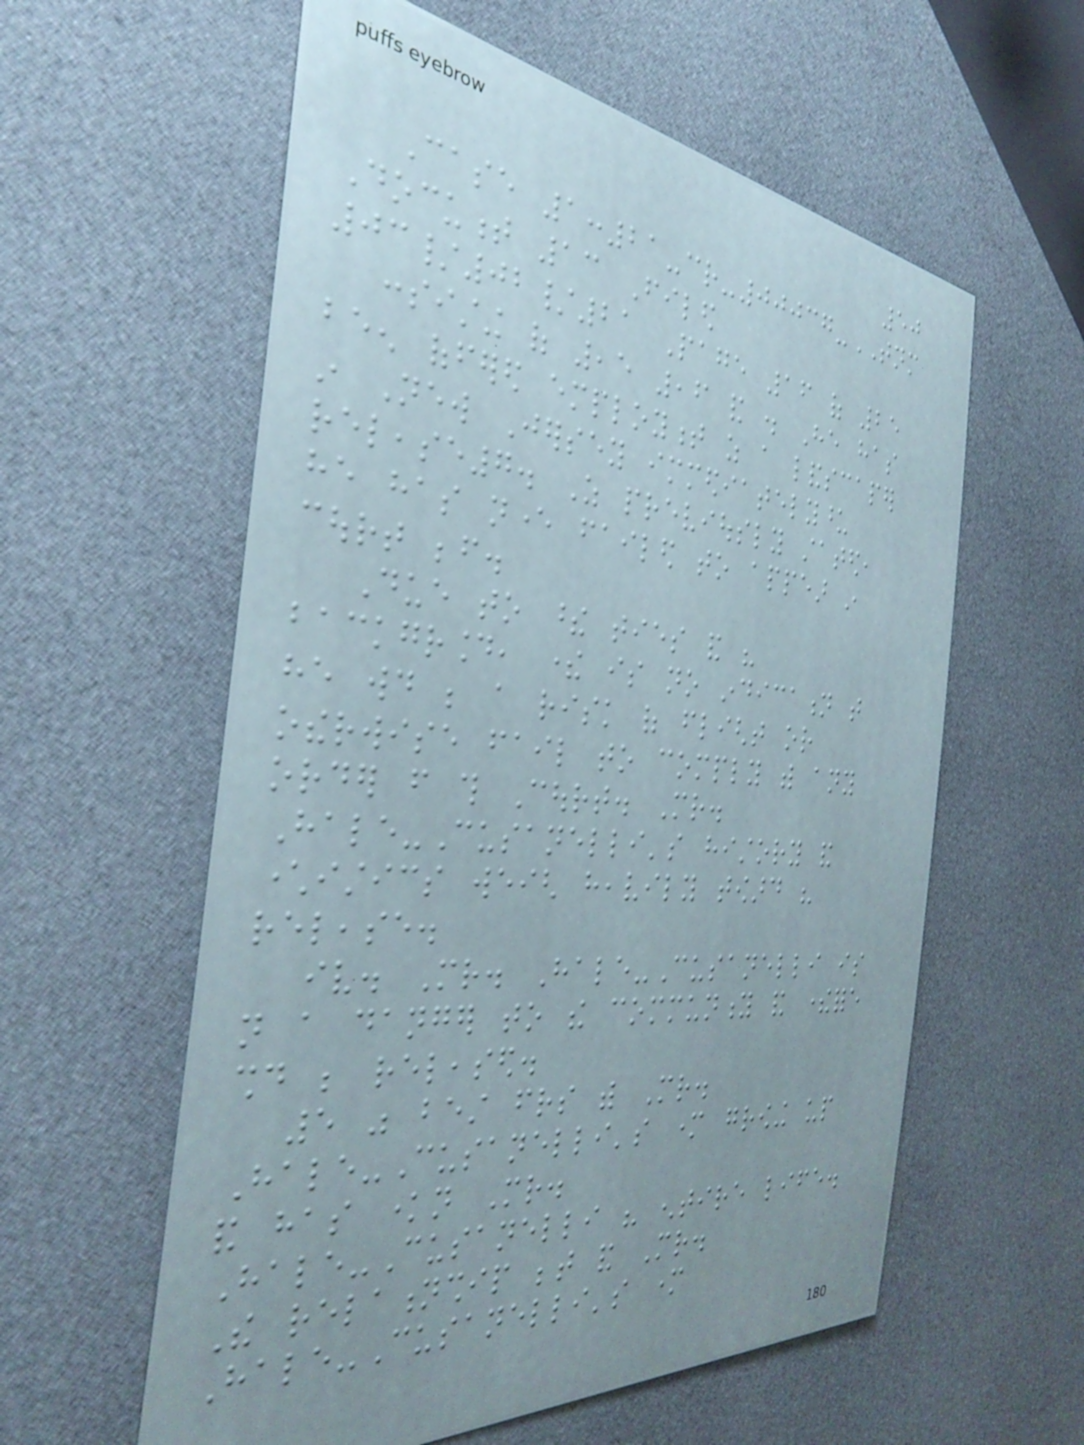50
Case 1:21-cr-00037-TNM
Document 13 Filed
03/02/21 Page 16 of 25
consisting of ,5 ,6 and . He has
been offered employment as a landscaper
in New Jersey immediatelyupon
release7. As previously stated,
he has never failed to appear in
court before.
Due to these ties and his
background, there is no indication that
he would be a risk of flight or
otherwise fail to comply with any
order from this Court. Mr.
Hale-Cusanelli's history and
characteristics weigh heavily toward his
release.
iv. Mr. Hale-Cusanelli is
not a danger to the community and therefore
should be released.
5 was best friends with Mr.
Hale-Cusanelli's mother growing up
and has known Mr.
Hale-Cusanelli his entire life.
The relationship between and Mr.
Hale-Cusanelli's mother
